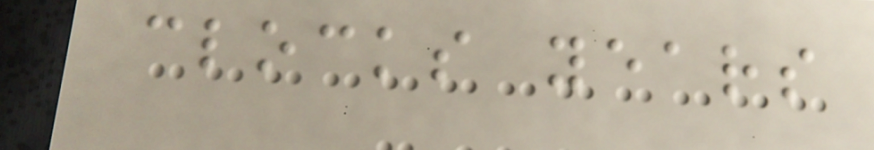clocks years
